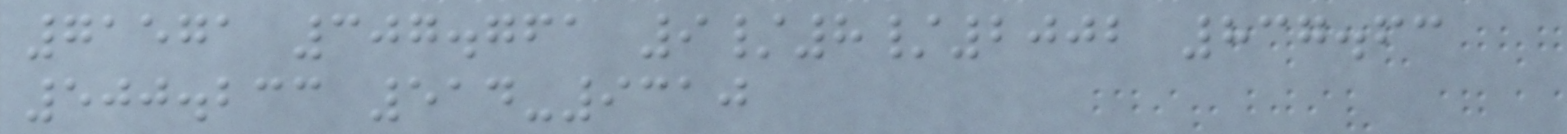71571 307.761 9/8/2002 837.63
500.233 514-9310
